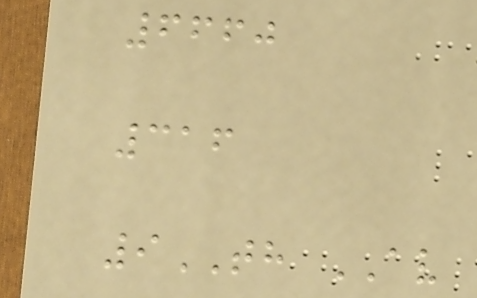6660
316
9TH AV
